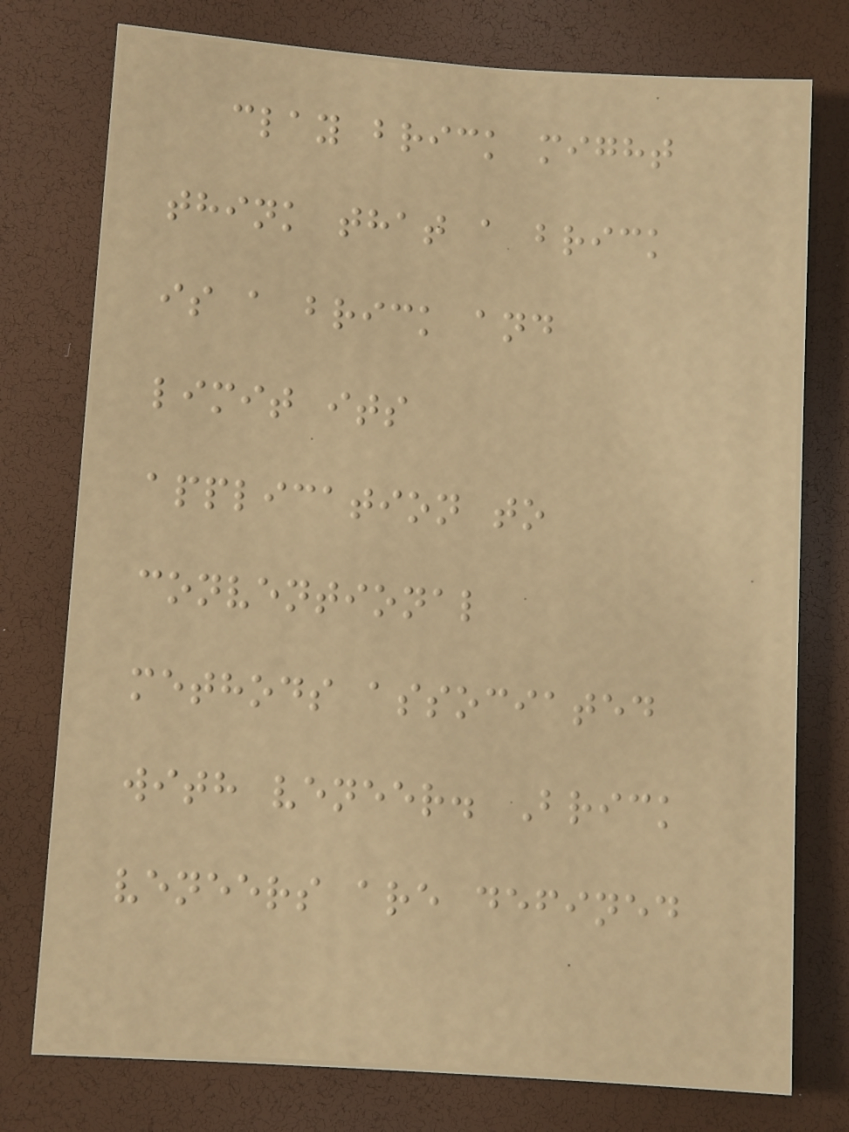clay brick might
think that a brick
is a brick and
limit its
application to
conventional
methods associated
with veneer. Brick
veneers are defined
